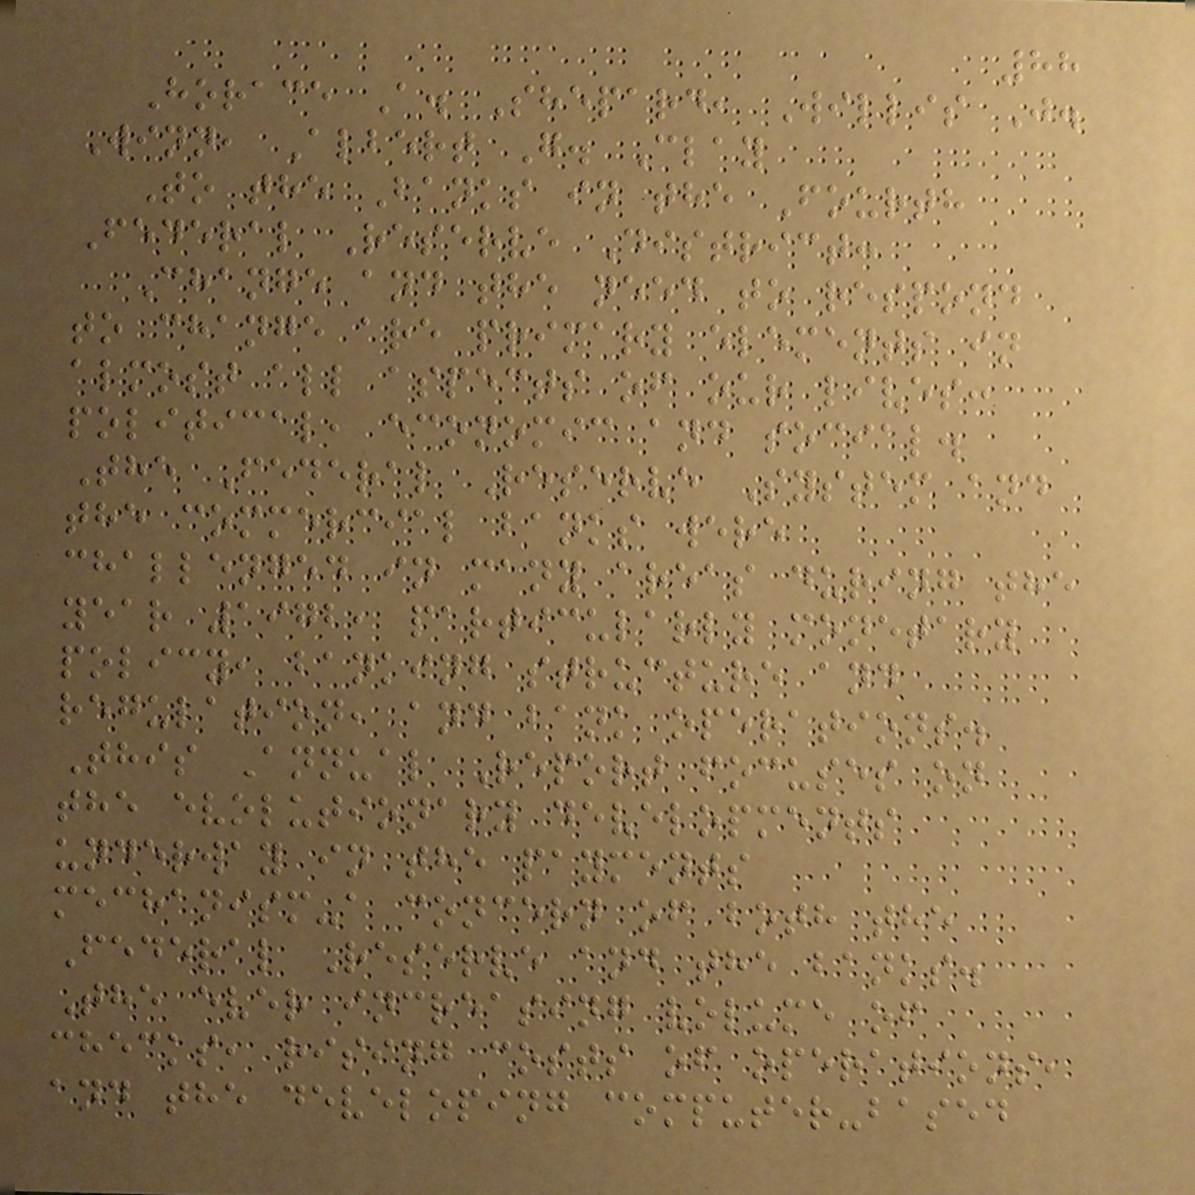88
Horace A. Shepard, Willis J.
Winn, Albert G. Clay
To the Banks in the Fourth
Federal Reserve District:
Change and the need to respond
to change are primary elements in
almost all aspects of our lives:
political, economic and social.
The Federal Reserve System and
the commercial banks were
challenged in many areas during the
year 1972, particularly monetary
policy, banking structure and
regulation, and bank operations.
This Annual Report focuses on
the evolutionary developments
underway in the payments
mechanism-a concern of both the
Federal Reserve and the banks.
The ever increasing volume of
checks, rising costs of operations,
and the developing computer-based
